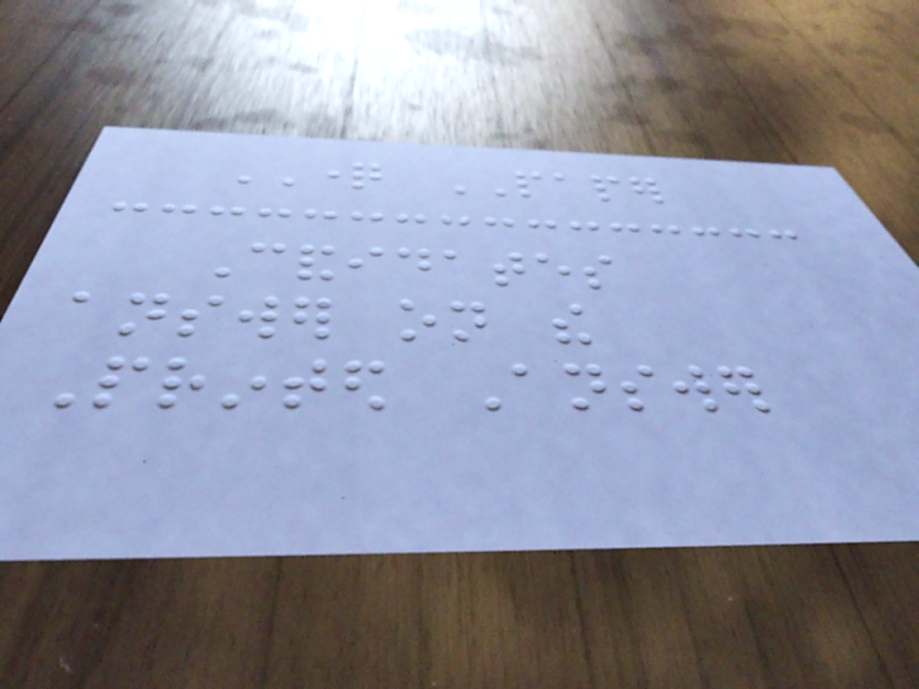QUESTION PAPER
Candidates
answer on the
Printed Answer
